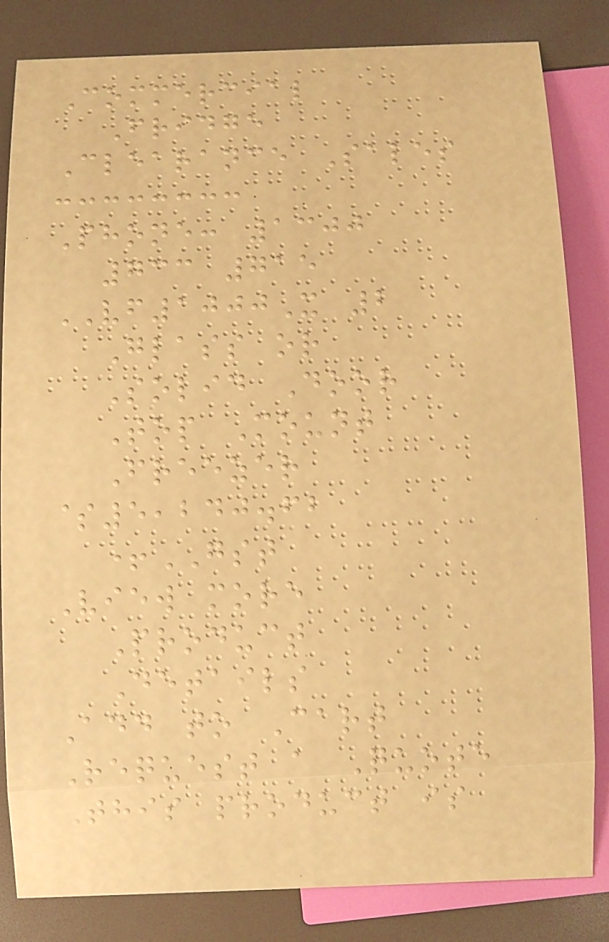Commercial
Fridge
Clearance Sales
Phone: 1300
733 715
VF1000X 2
Glass or
Solid Door
Top Mount
Freezer
$5,240.62
+GST
View more
Product
Details
Add to Cart
Request a Quote
This product is
